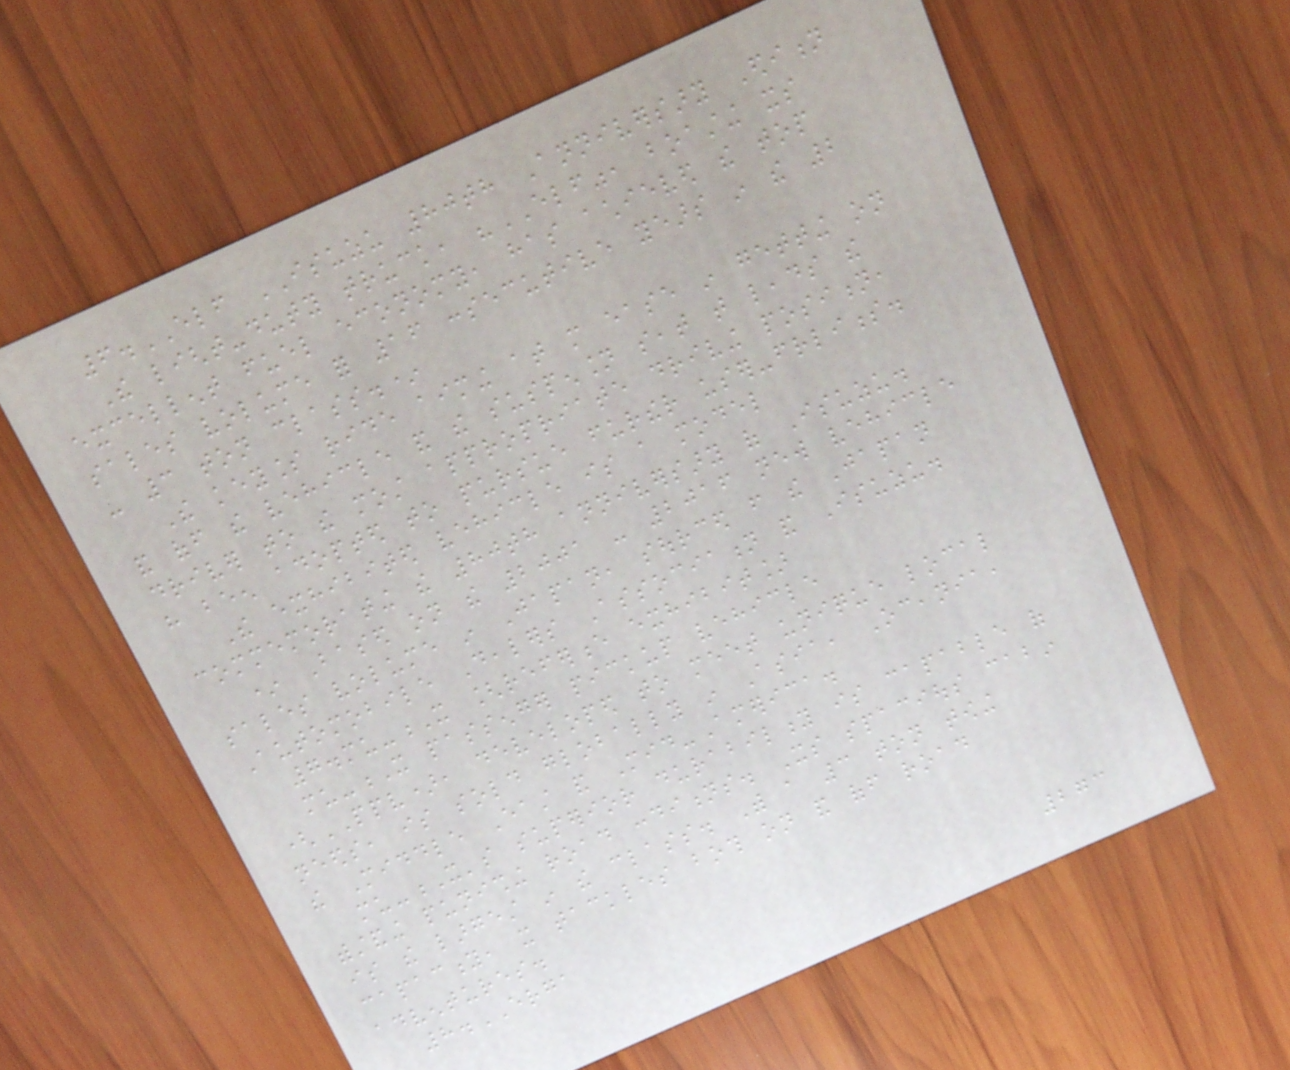6.ELF ISUZU 80th Anniversary Edition
The light-duty truck, "ELF", boasting its
excellent fuel economy, has achieved the top
sales volume for 16 consecutive years in the 2
- 3 ton class.*
The keyless ride aiming at more ease in getting on
and off the vehicle and the suspension seat that leads the
driver to the most appropriate driving position,
have been adopted to pursue further user-friendliness.
The exhibited vehicle is a model
commemorating the 80th anniversary of Isuzu.
* Based on the 2001 - 2016 new vehicle
sales volume in Japan, sourced from the Japan
Automobile Dealers Association and Isuzu.
7.mu-X [reference exhibit]
mu-X passenger pickup vehicle
(PPV), developed to meet unique local
needs, is sold globally in Asia, Oceania,
the Middle East and Mid-America.
mu-X's superior durability is capable of
withstanding punishing road conditions. Its spacious cabin
is the largest in the class. With a 3 ton towing
capacity, it tackles both on and off road
adventures.
8.ERGA
273
